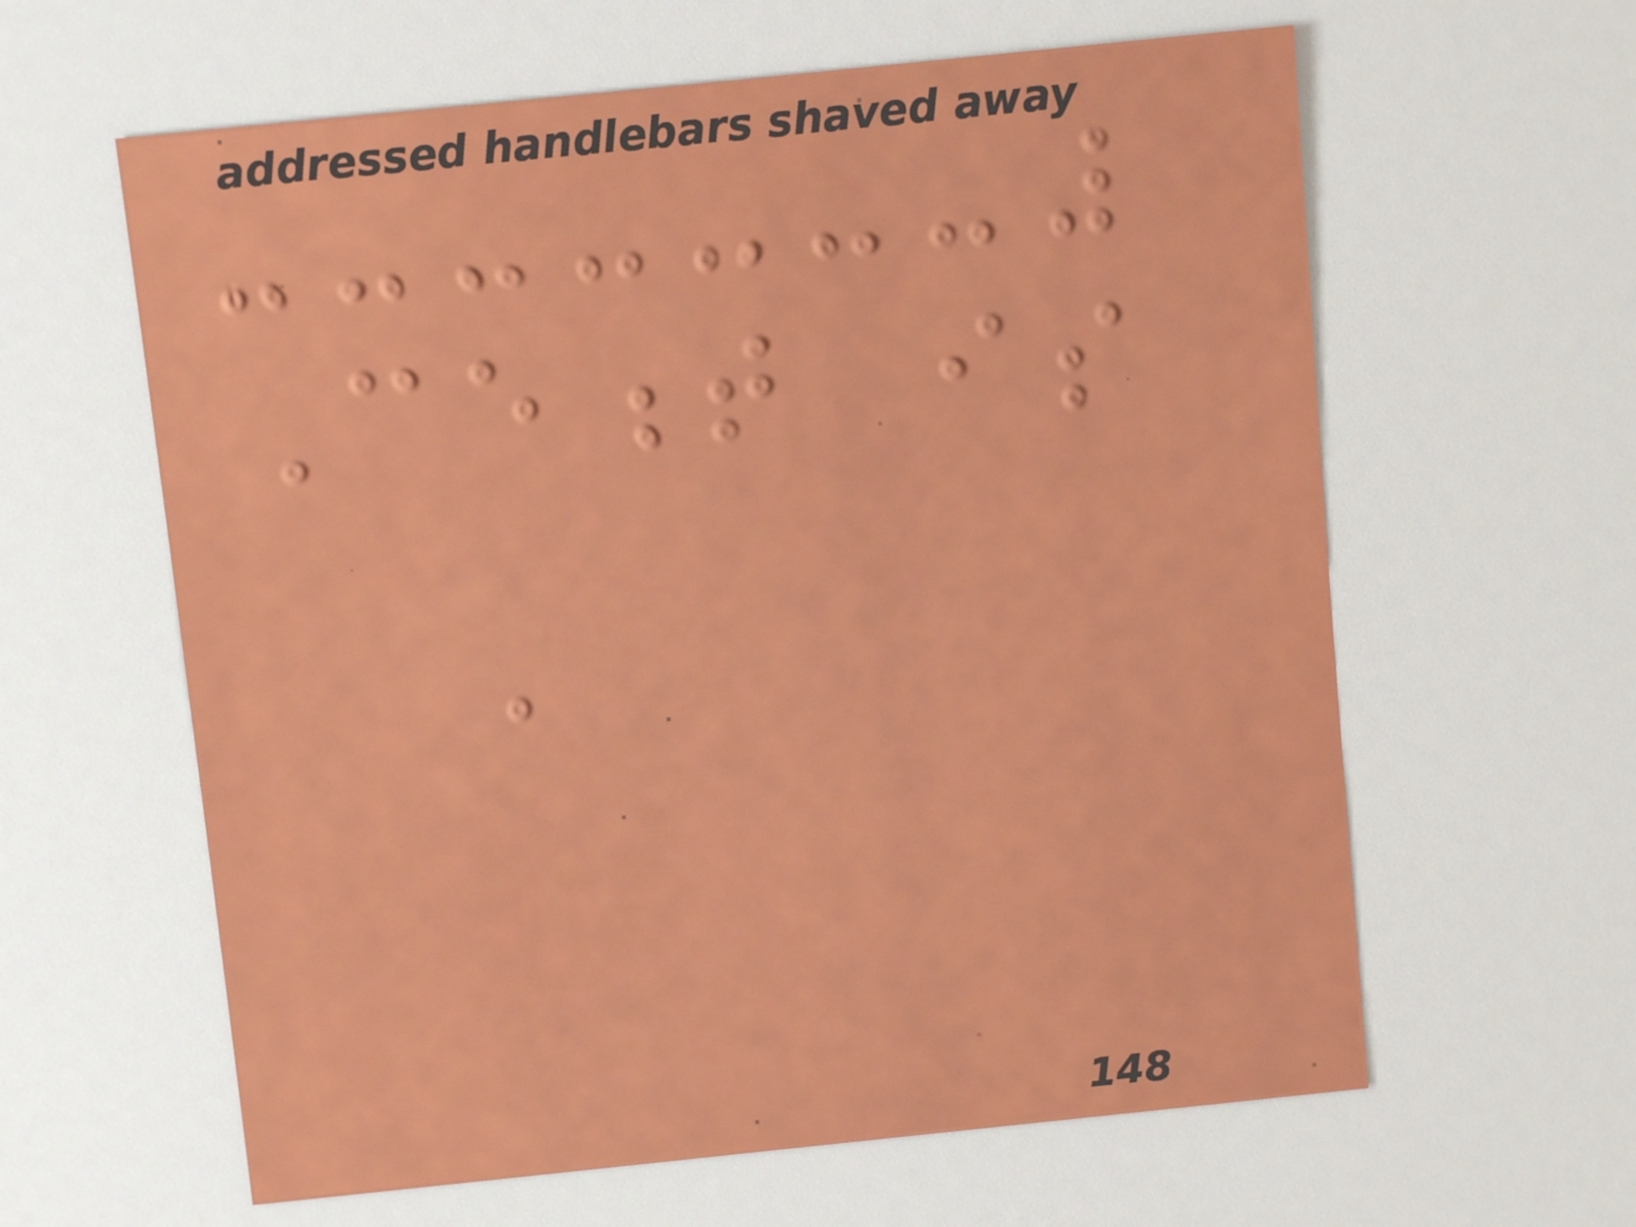Cement is
a
